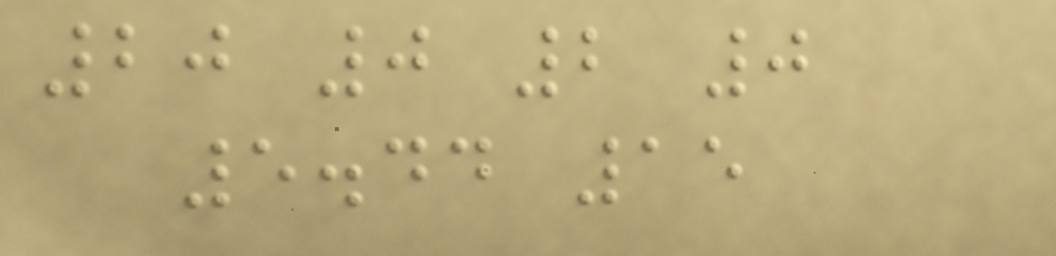20 0 2 0
5.44 15
